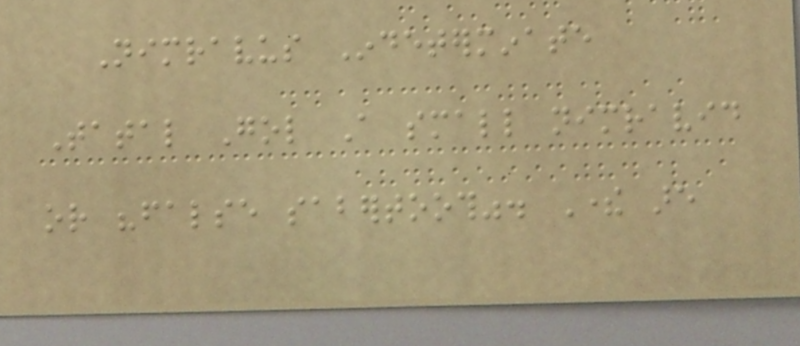Nimravus Indeterminate
Tatal Gol A small nimravid
or "false sabertooth". There are
